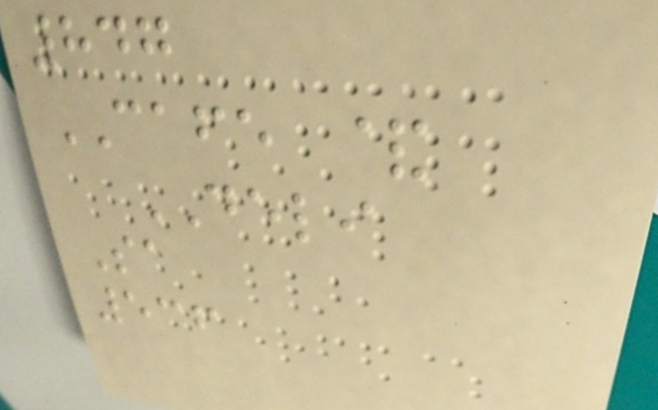847
CAFE &
DELI
Sa
536
